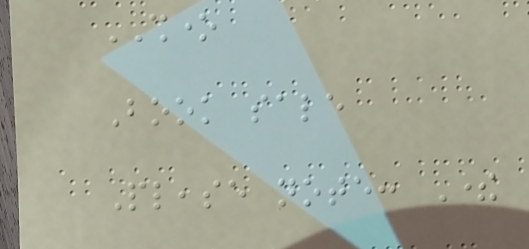SHONE
Book sale
Please note: There
